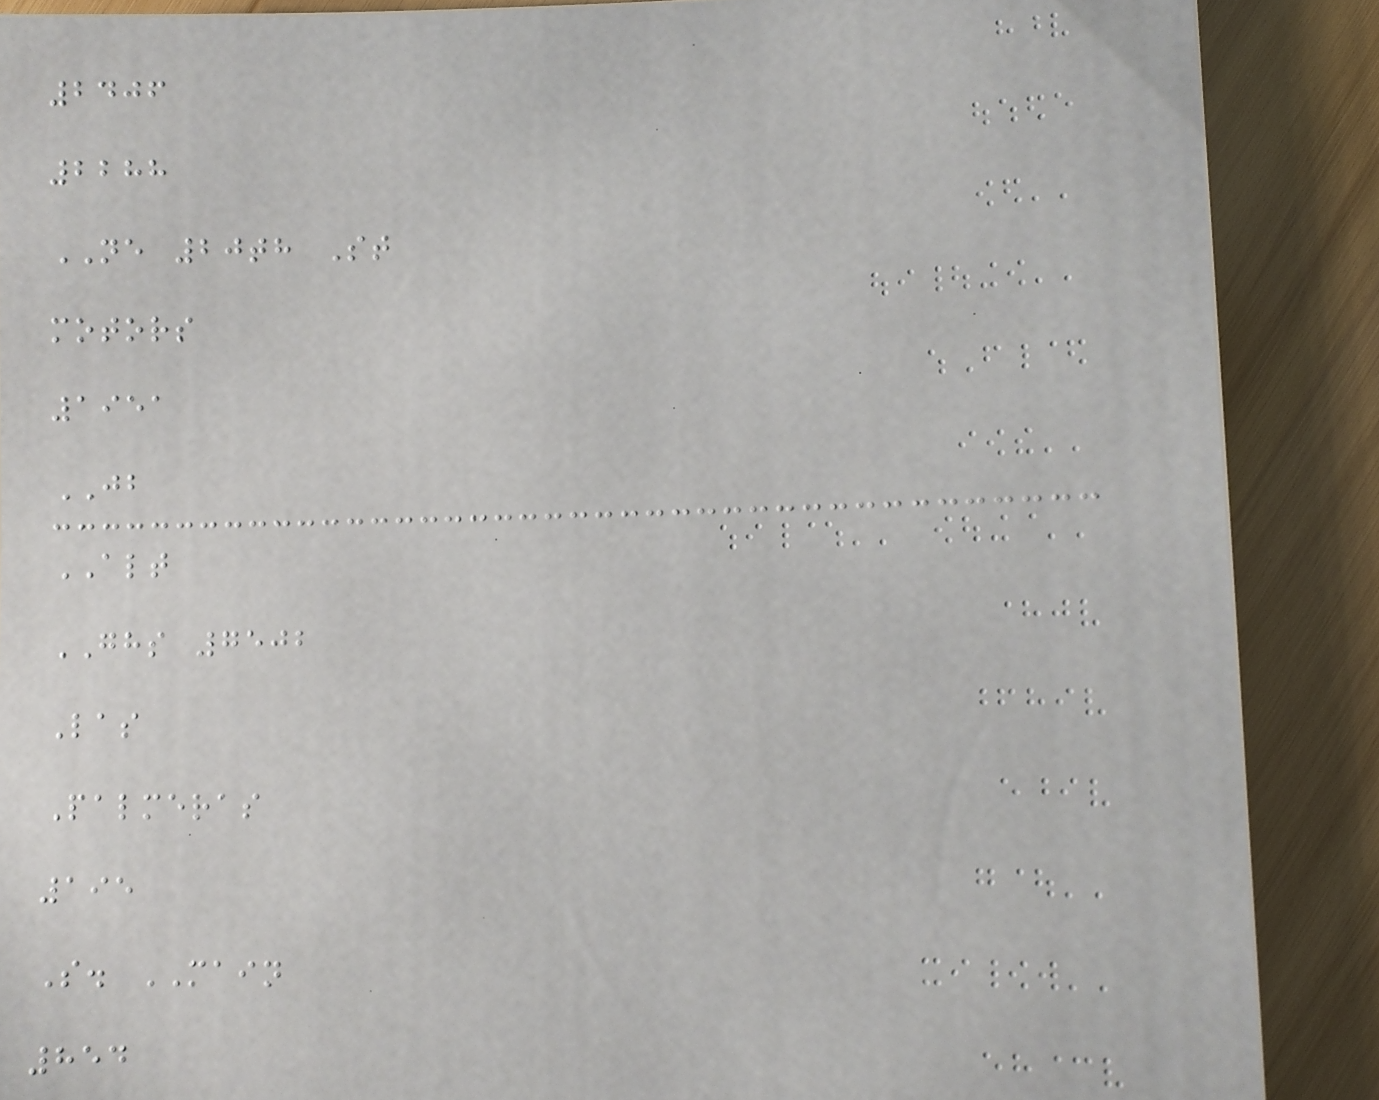2406
2288
NE 20th St
motors
1951
JB
ALT
GHS 7502
Las
Palmeras
195
S. MAIN
854
